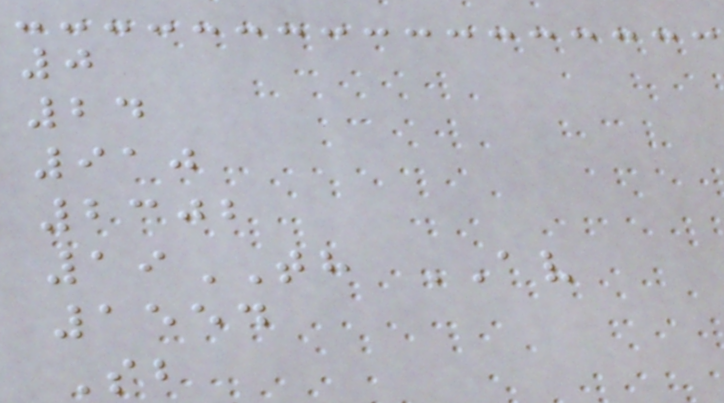0
24
910
2302
19TH AV
1554
Sb
